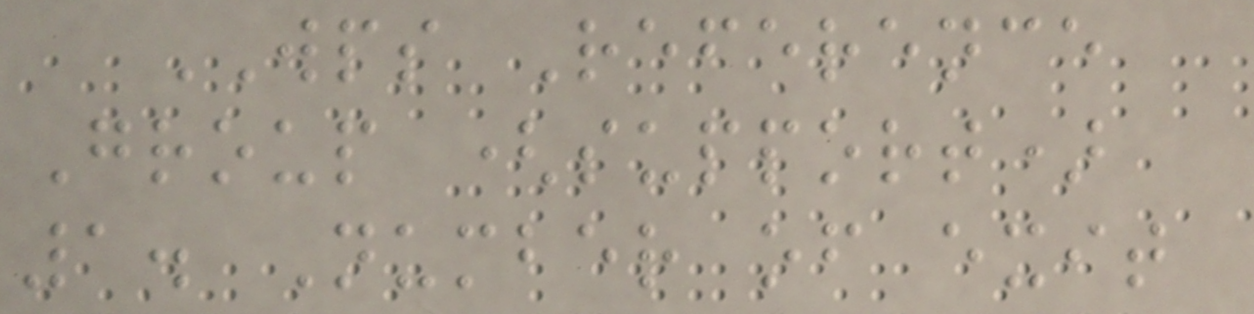WPS Reference
Group (support)
1. Number of exit
